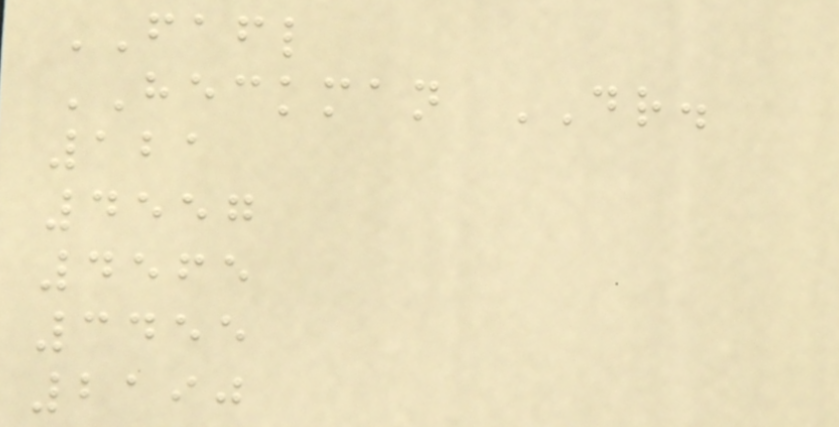FAFL
HECKMAN DR.
121
4557
4565
3455
2190
